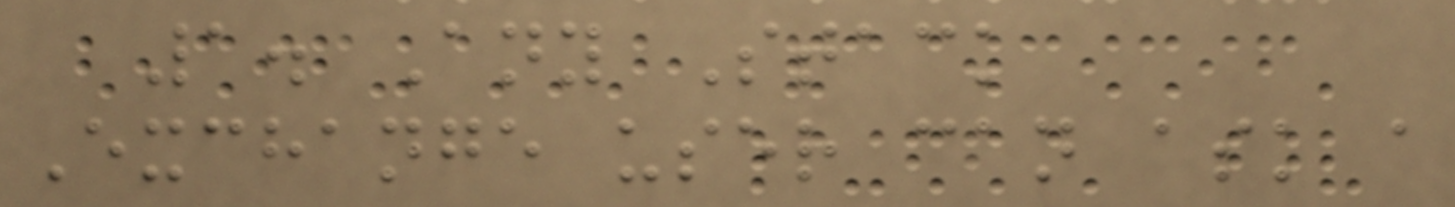1. Any Stack
Exchange user can ask a
